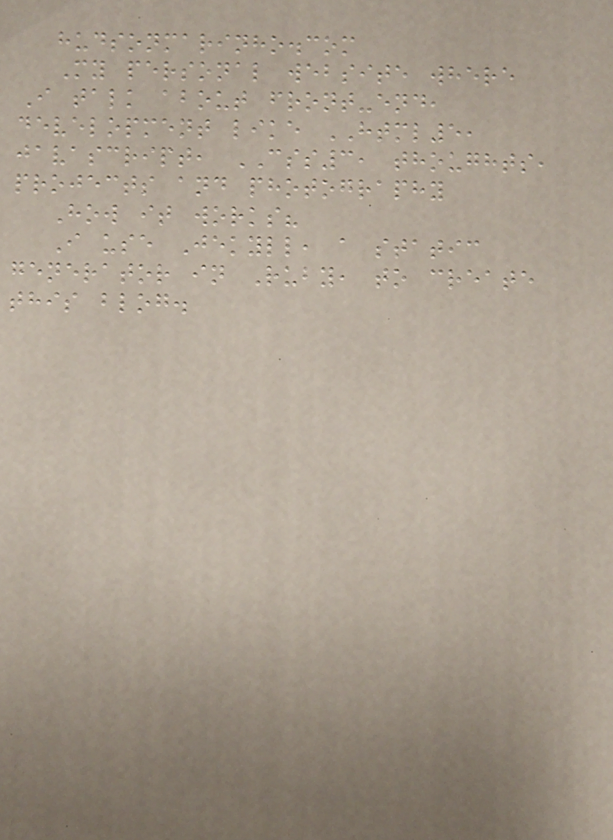hudsonmarinho.com
My personal website where
I talk about front-end,
development like HTML5,
javascript, CSS3, thoughts,
projects and photography
How it works?
I use Jekyll, a static
generator in Ruby, to create
this blog.
